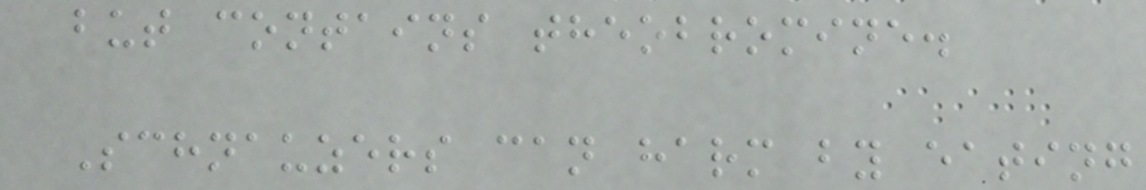but contains theobromine.
Schnauzers can harm by eating
